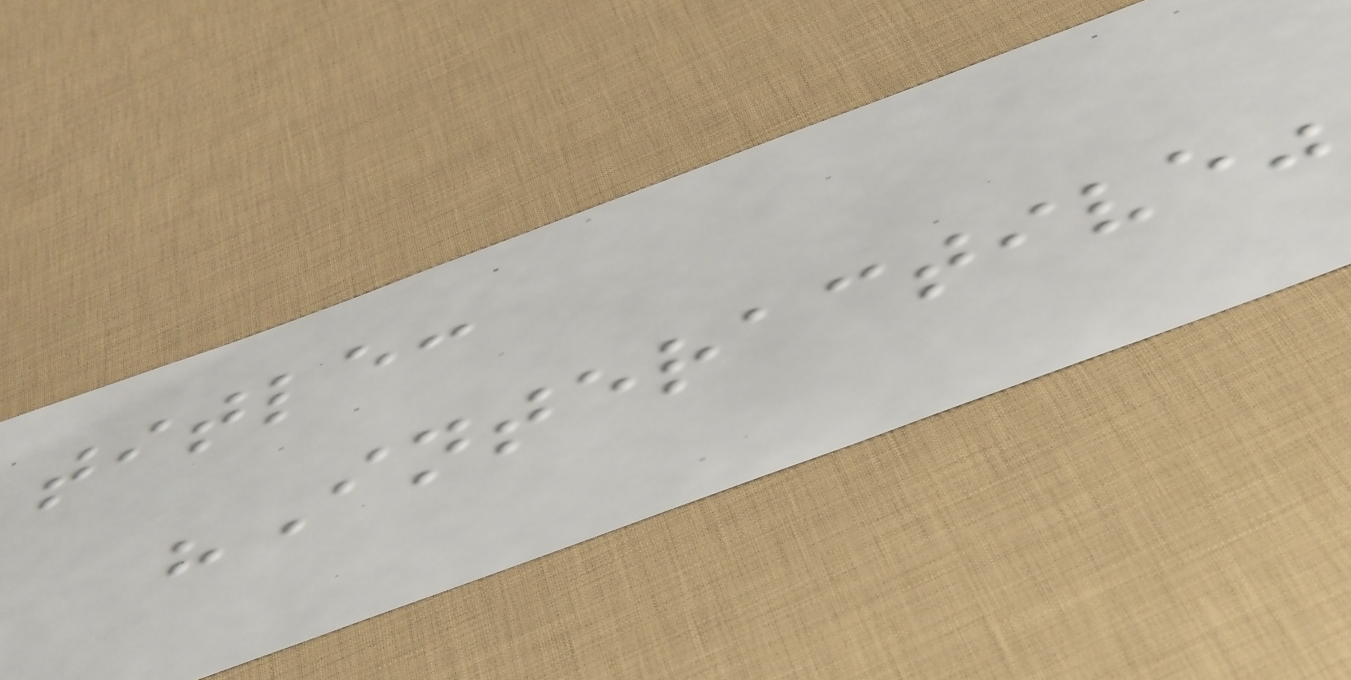title:
"Interactive"
